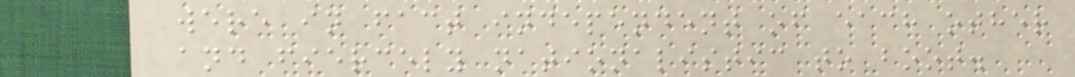were in fact independent of each other
and fiercely nationalistic to boot.
